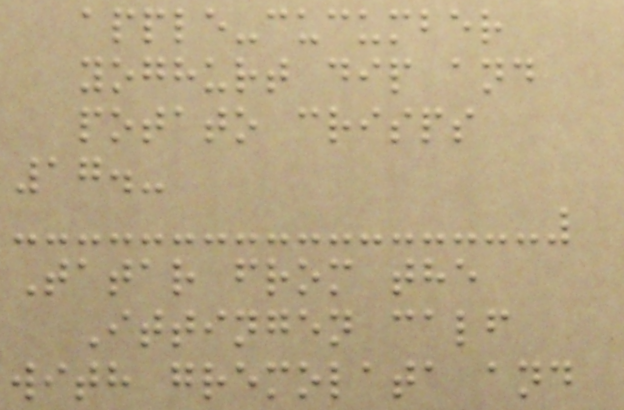apple-cucumber
yoghurt dip and
potato crisps
17.-
Tatar from the
Ittingen calf
with gremolata and
